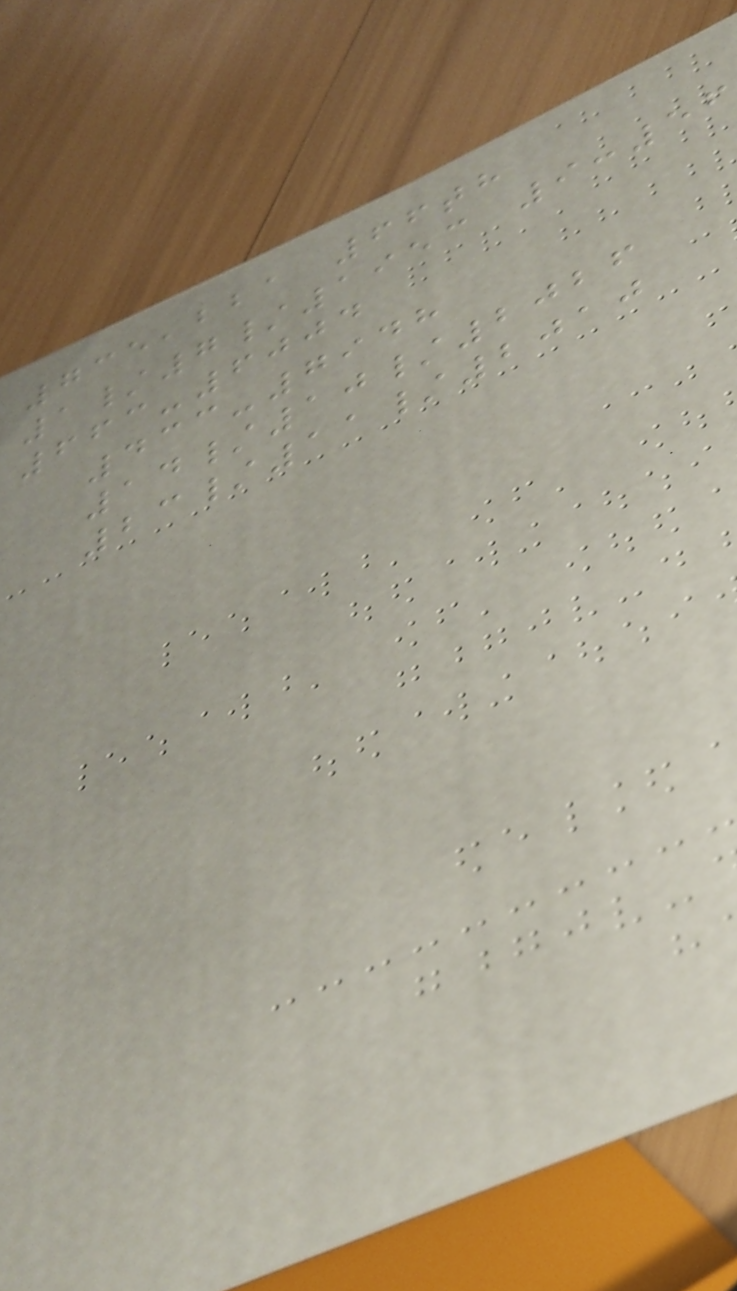735,221 66th
1/7/1953 9:56
663-6004
433-7948
14/10/2026
23/11/2010
